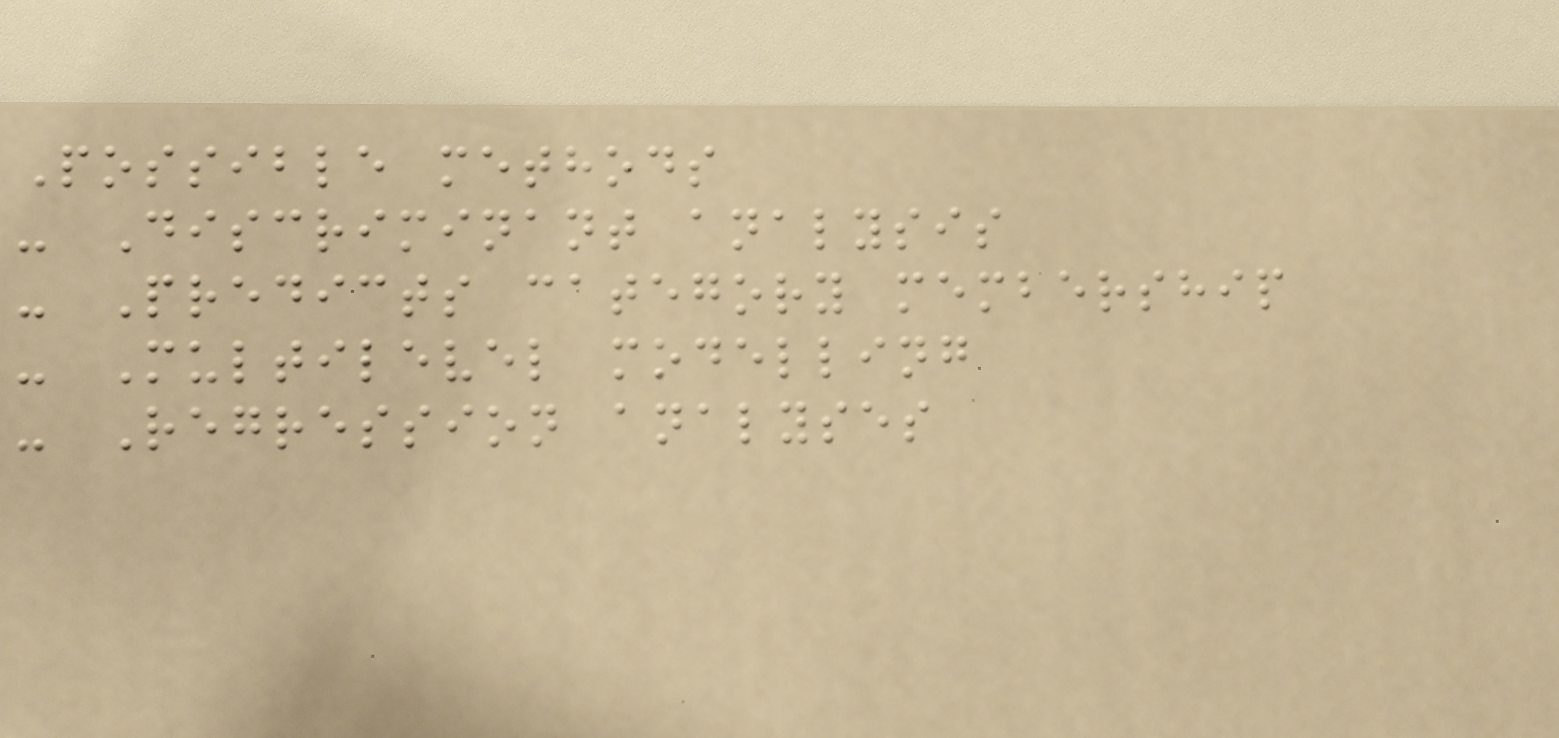Possible methods
- Discriminant analysis
- Predicts category membership
- Multilevel modelling
- Regression analyses
